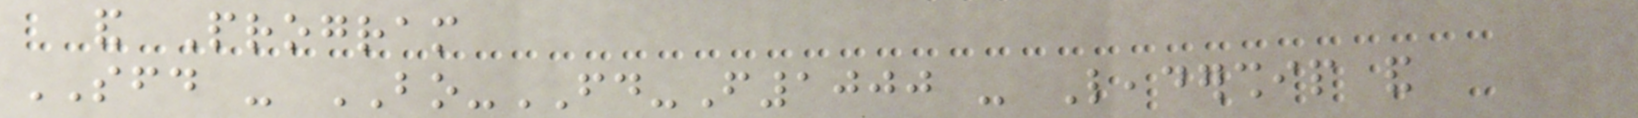and Program
SFD - BO-FD-F1000 - Leadership and
